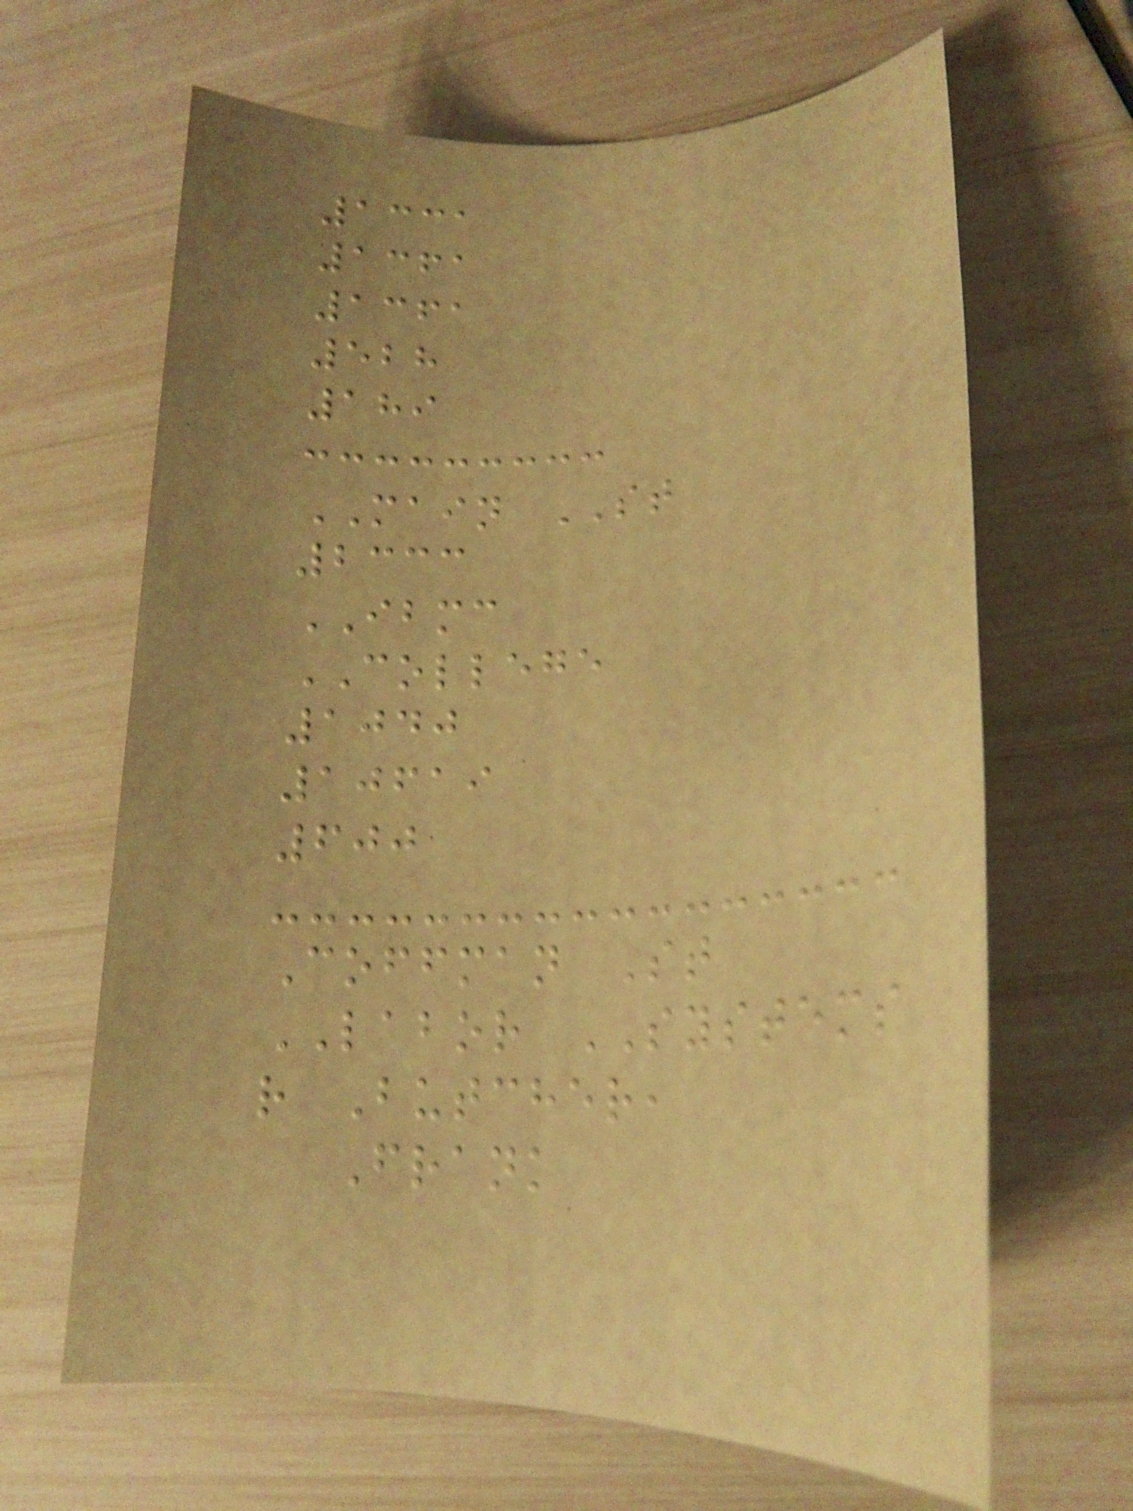1331
1361
1361
528
189
MAIN ST
2333
IBMC
COLLEGE
1040
10619
600
Coffman St
LABOR SYSTEMS
r Butcher,
Frank
